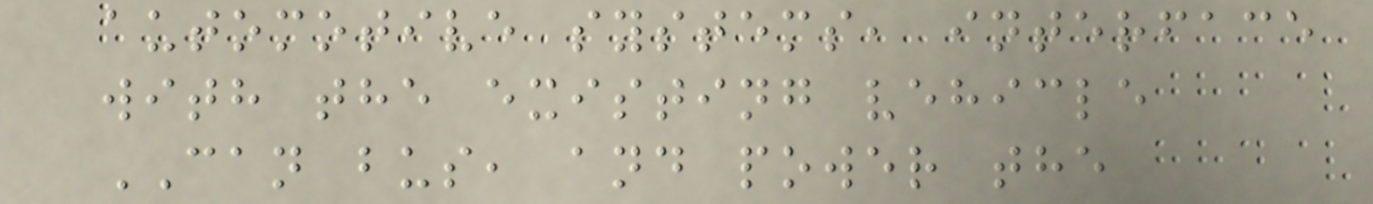automotive systems, interface
with the existing vehicle
CAN bus, and power the
